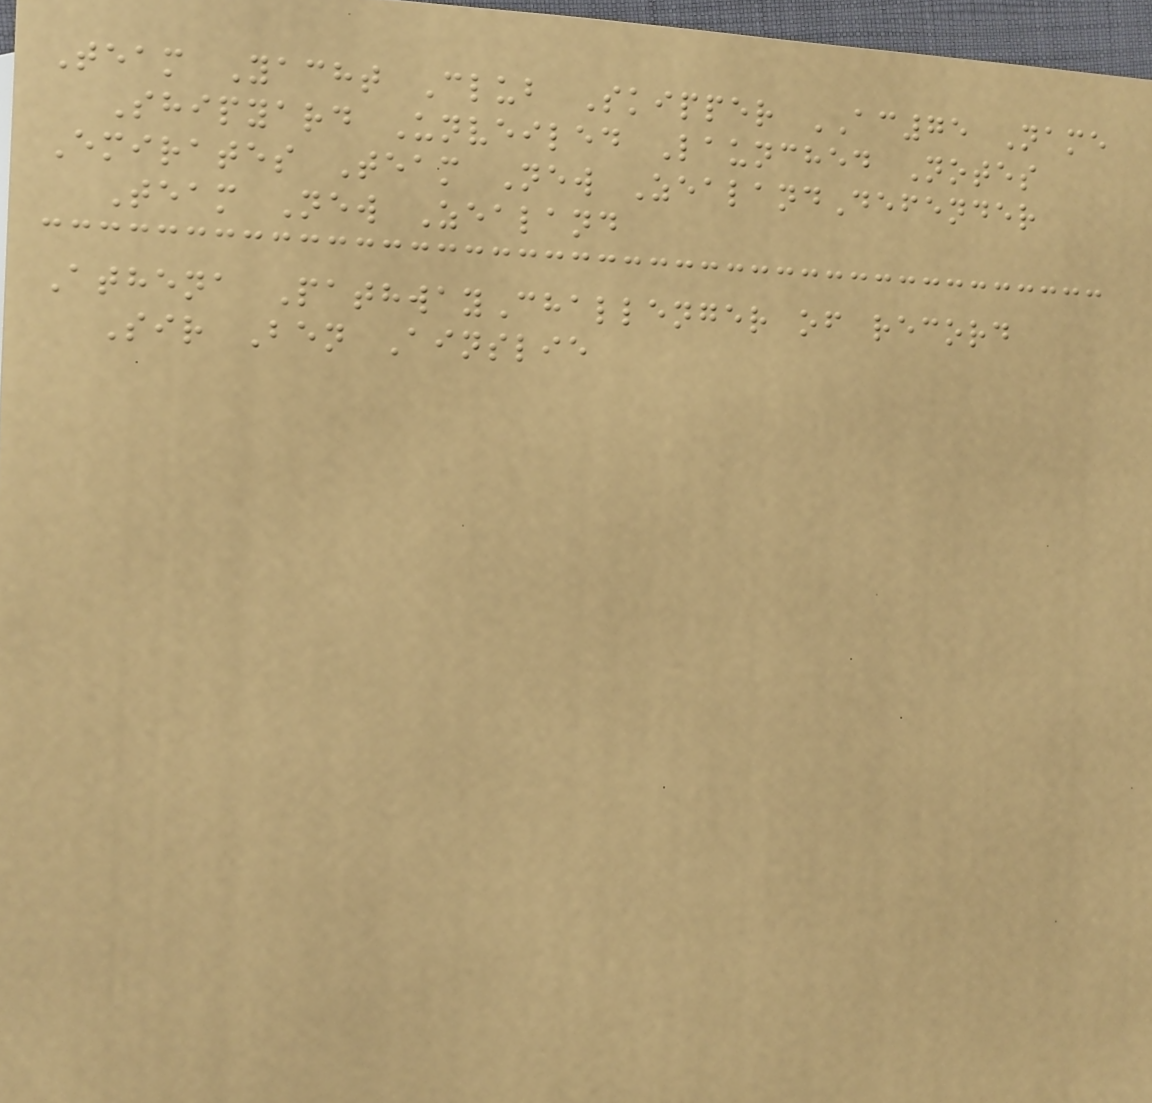Team Yacht Club Skipper AC75 Name
Shipyard Unveiled Launched Notes
Emirates Team New ZealandDefender
Team New Zealand
Athena PathwayChallenger of record
Sir Ben Ainslie
